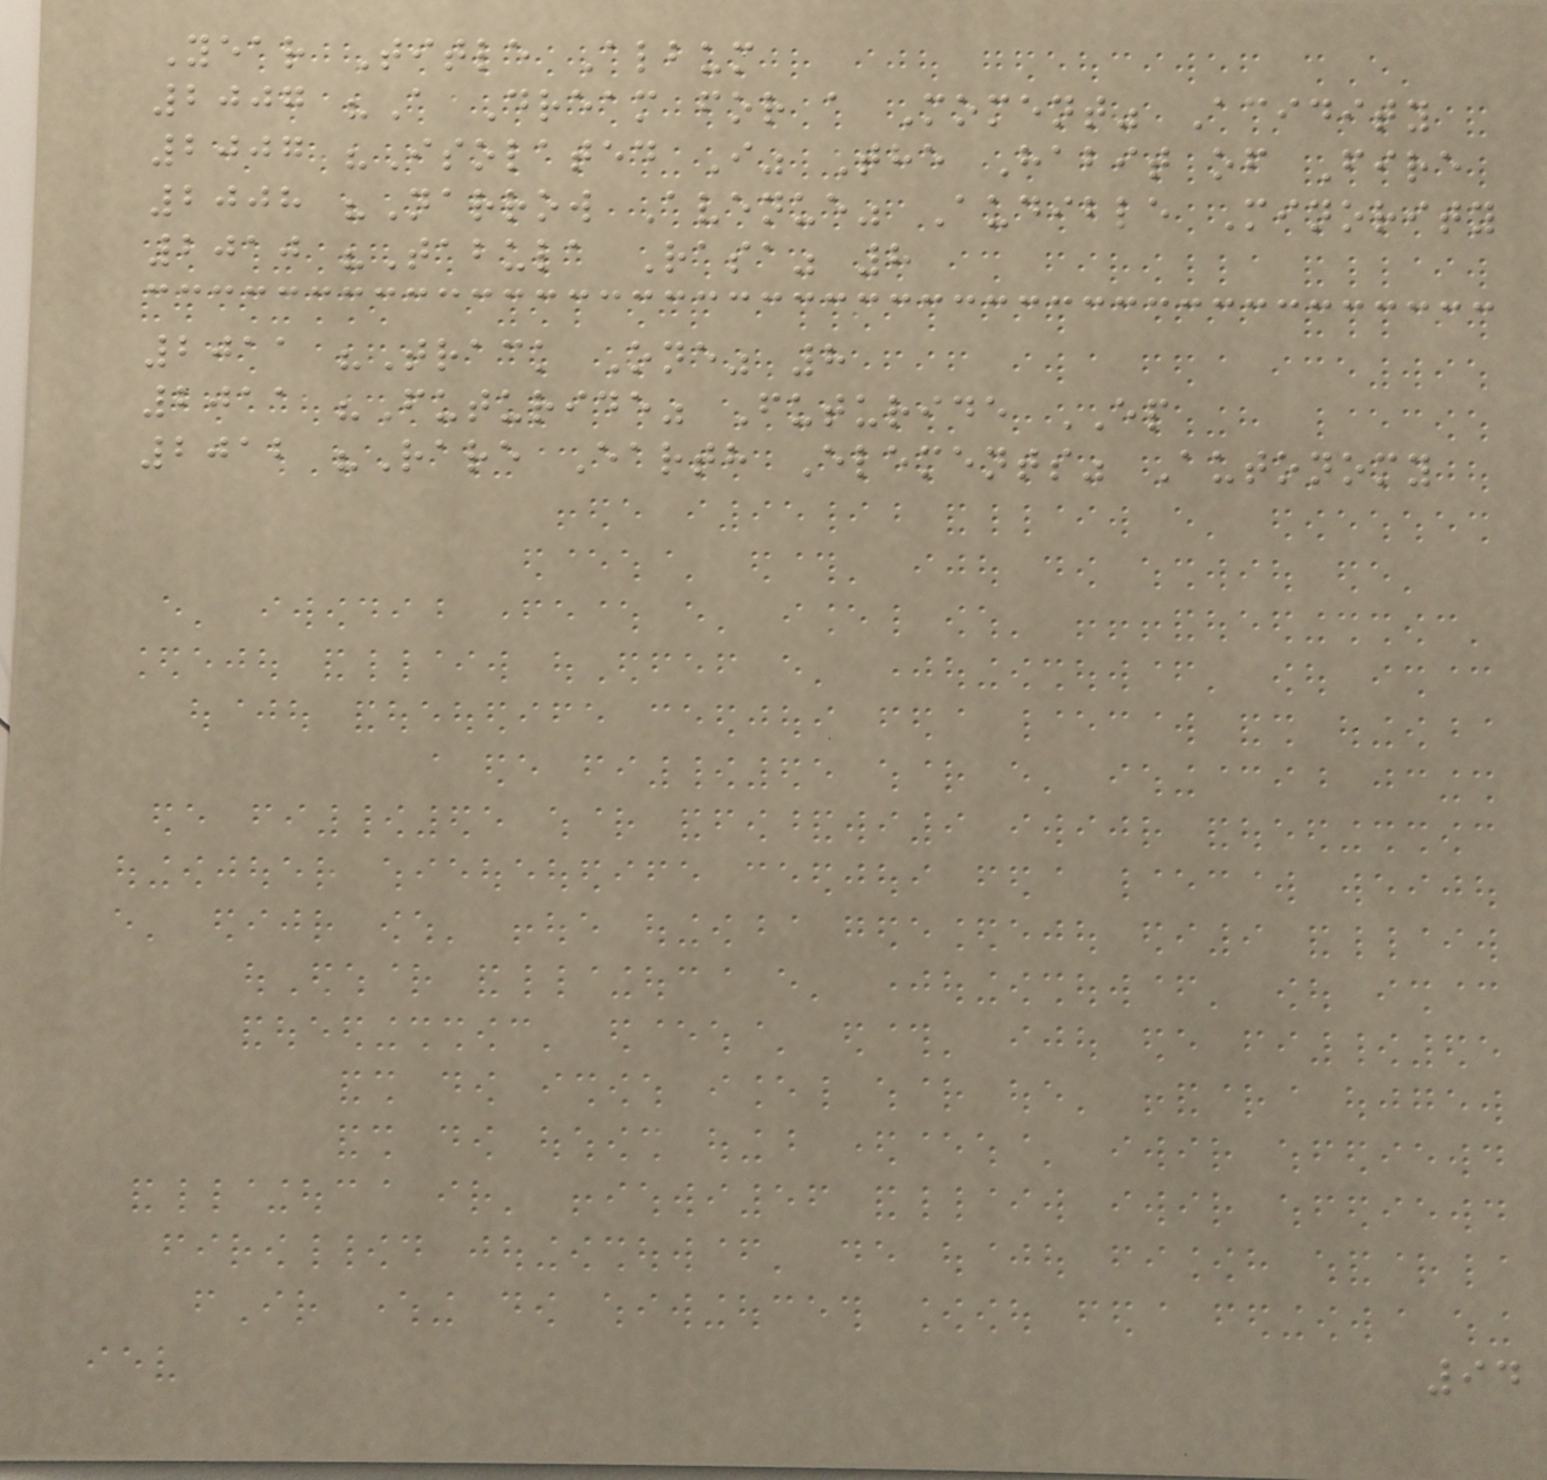Year Title Album
2007 "A Dream for a Moment" Acidity
2007 "Isolated I" The Habit of Fire
2008 "Narrow Avenue" Audible Minority
2010 "Tabula Rasa" 8
2011 "Track One" 8
2011 "Futuride" Futuride EP
2012 "Rare Earth Elements" Autonomy
94
